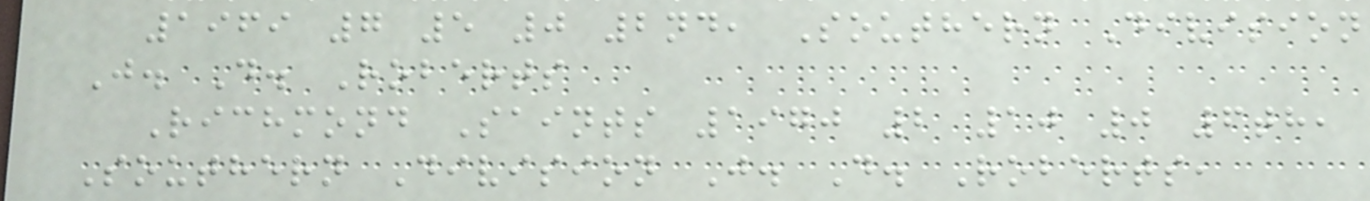1969 7 5 0 2nd, Southern Division
J. D. Roberts
Richmond Saints 1970 2 10 0 6th,
Southern Division J. D. Roberts,
